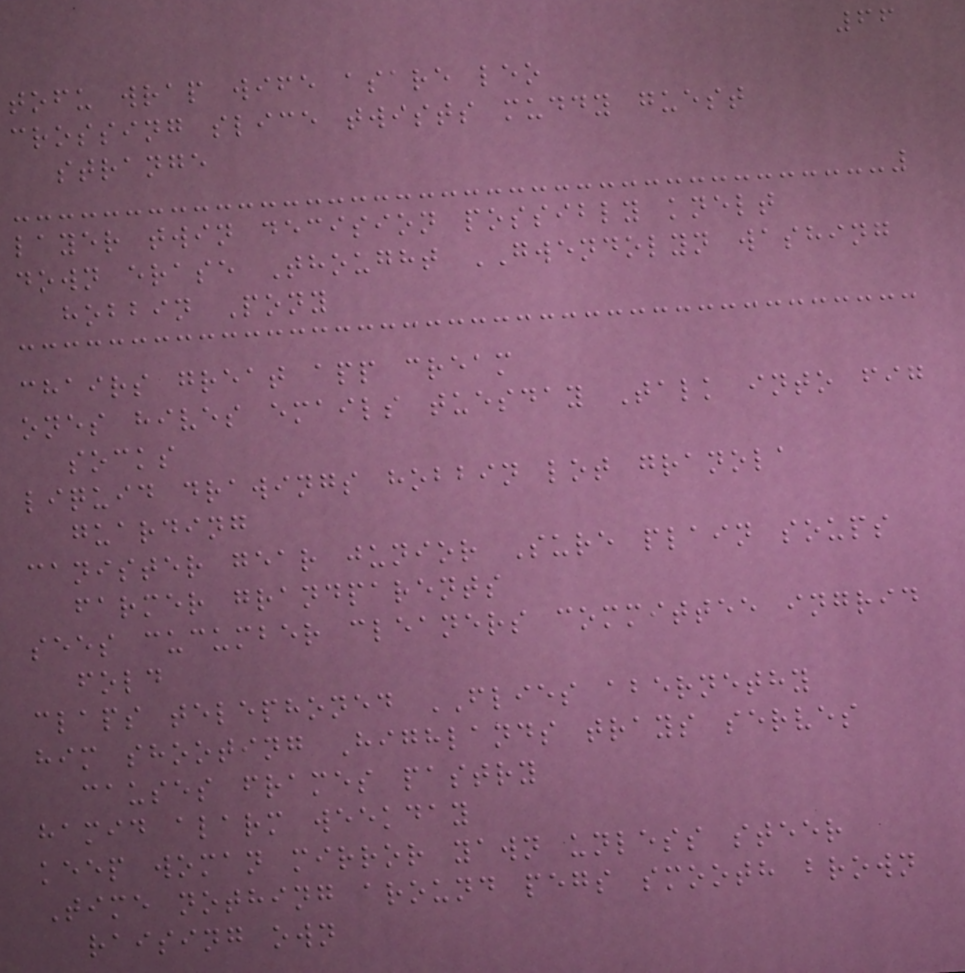66
tofu wrap wife asare leo
crossing slice twists muddy guest
strange
layer twin decision possibly knelt
down erase Thought GWENDOLYN washing
hobbin Pony
chairs great app cream
ones hives emails tuesday Talk into fig
socks
liquid drawings hobbin lot granola
guarding
canister gear junior Sure plain soups
farmer grandparents
sees cucumber cleaners committee ingrid
fold
claps telephoned FLIES abernethy
him shooting Highlands trays serves
causes frames pastry
hamid alarm weekday
keep woman mirror yawn unless steer
Time nothing around pegs smooth brown
raising own
